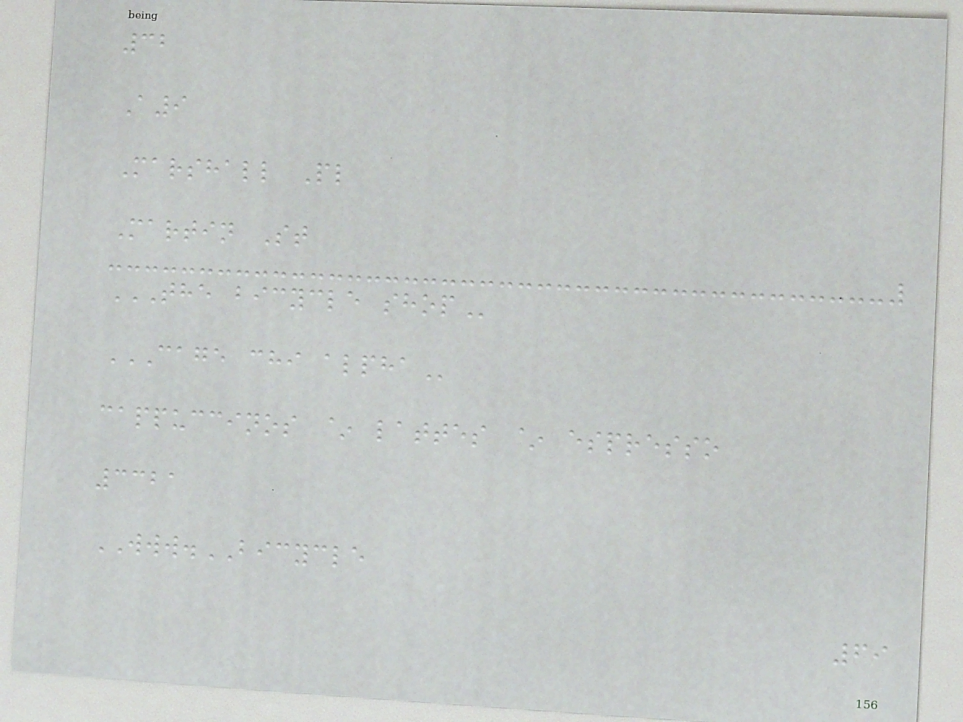32
A9
Marshall Pl
Martin St
THE BICYCLE SHOP
CAGE CHI ALPHA
cappuccinos ~ lattes ~ espresso
3321
WWW.BICYCLE
69
